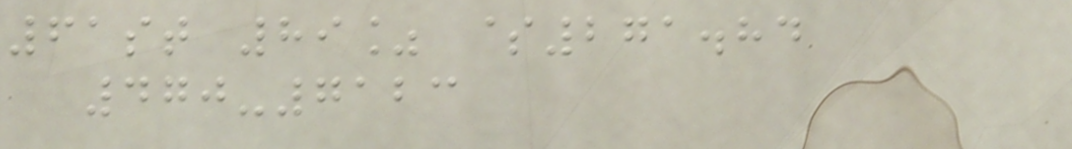61st 89% $271.84
470-7123
